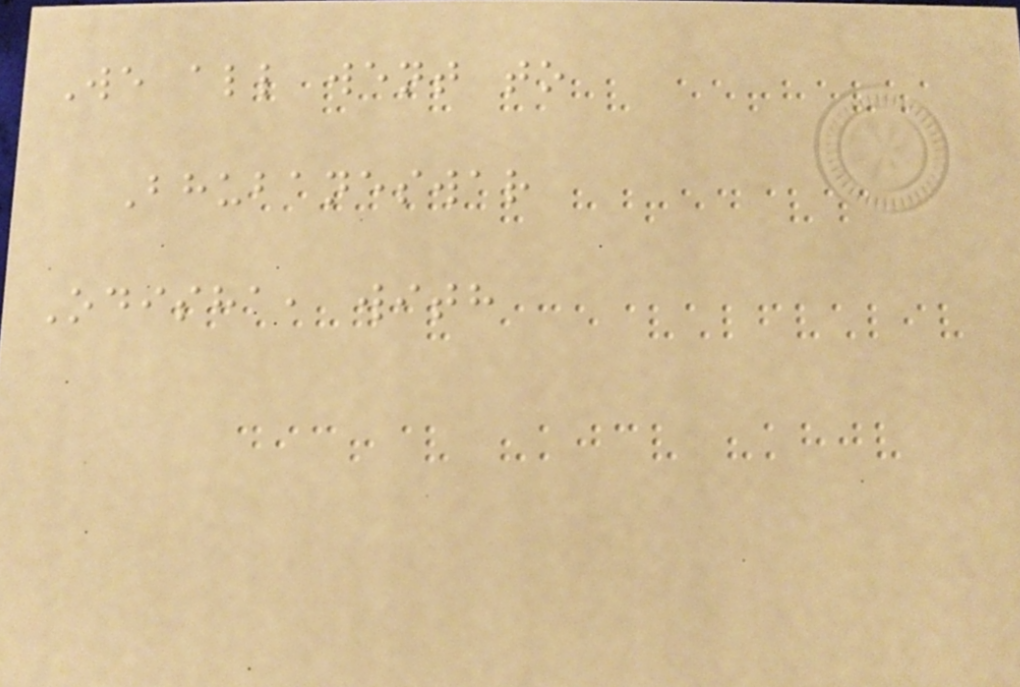We all went to
Bhubaneswar
Odisha, with
